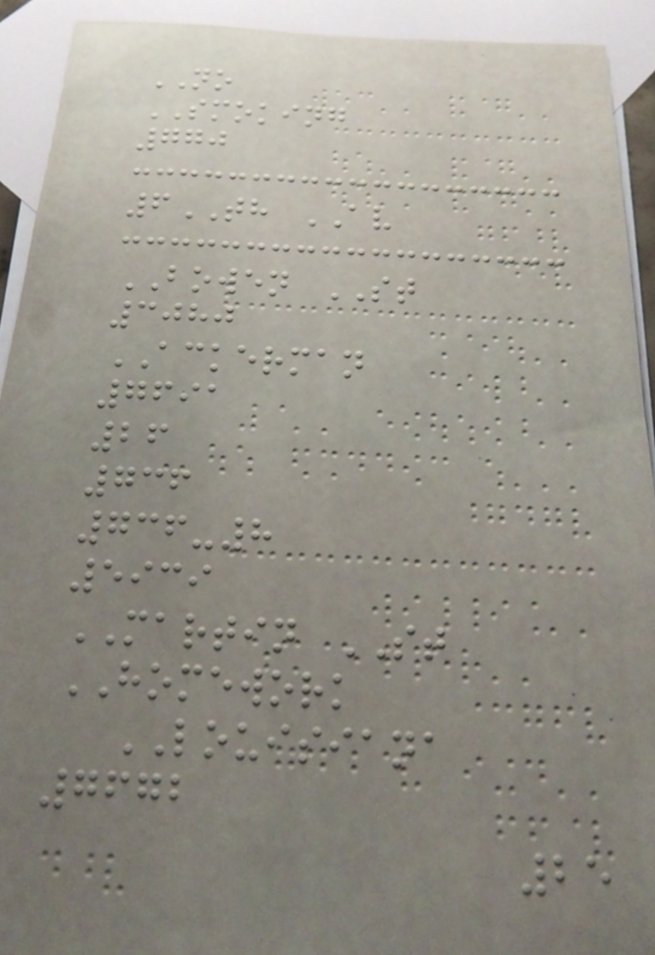NO
SMOKING
770
6TH AV
BOWEN ST
3080
ACKERMAN
7691
26
736
736-8
5939
MARTIN ST
HOMEWORK
LOUISIANA
7672
25
